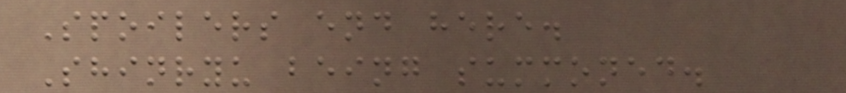Spoilers end here.
Shinryu being summoned.
